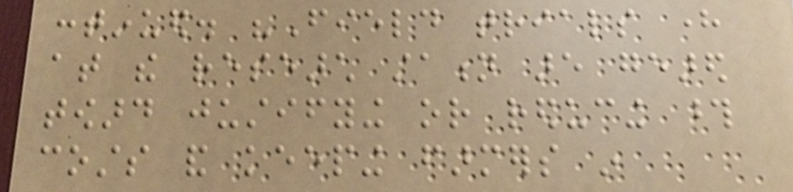continued. "Field trials here
at the research station are geared
toward justifying or reducing those
costs and keeping farmers in
